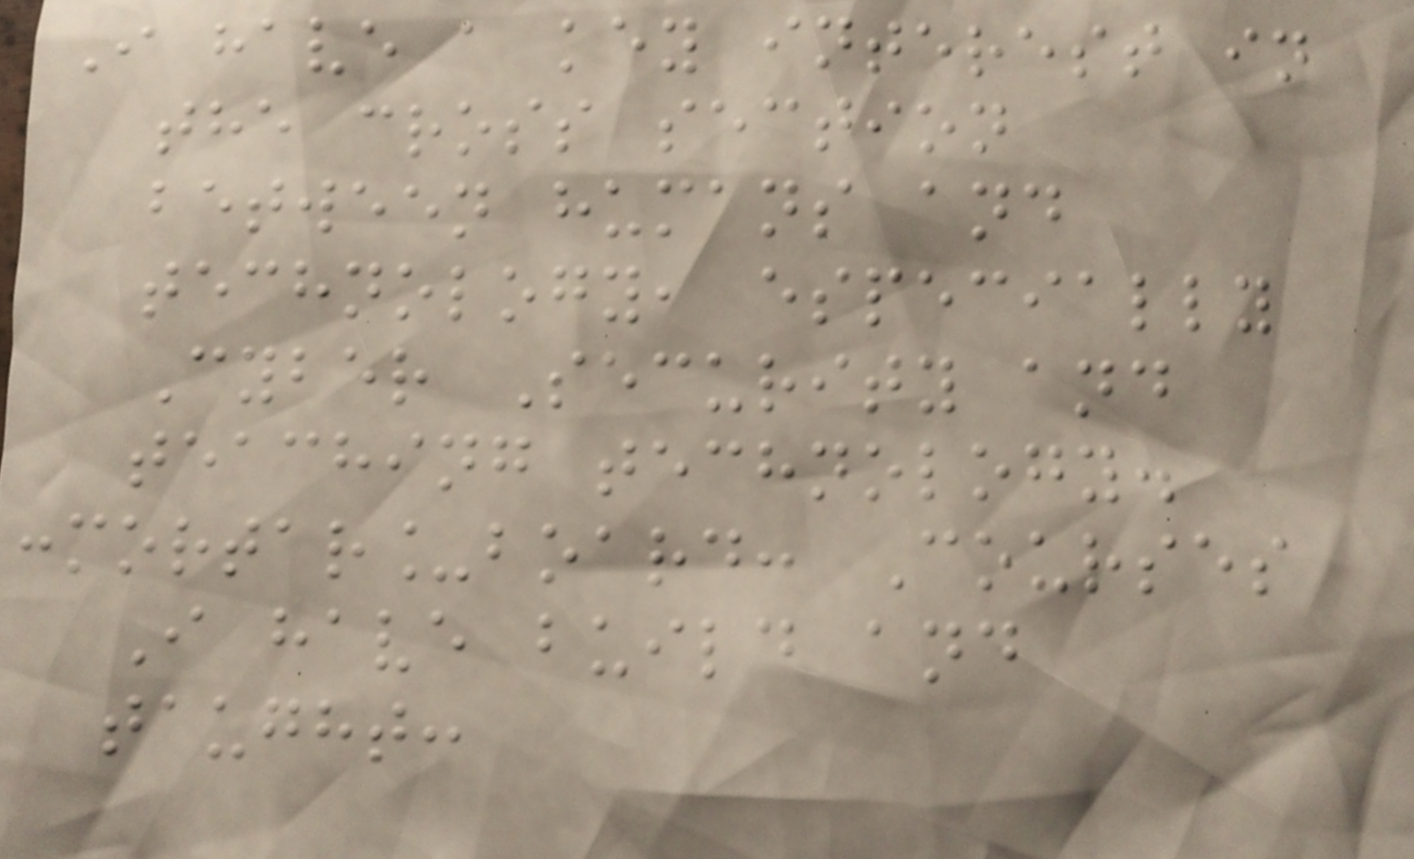I have a key interest in
the cross section
between humans and
technology, especially
Cyber Security and
teaching technology.
:mortar_board: Courses
I have build and
taught:
